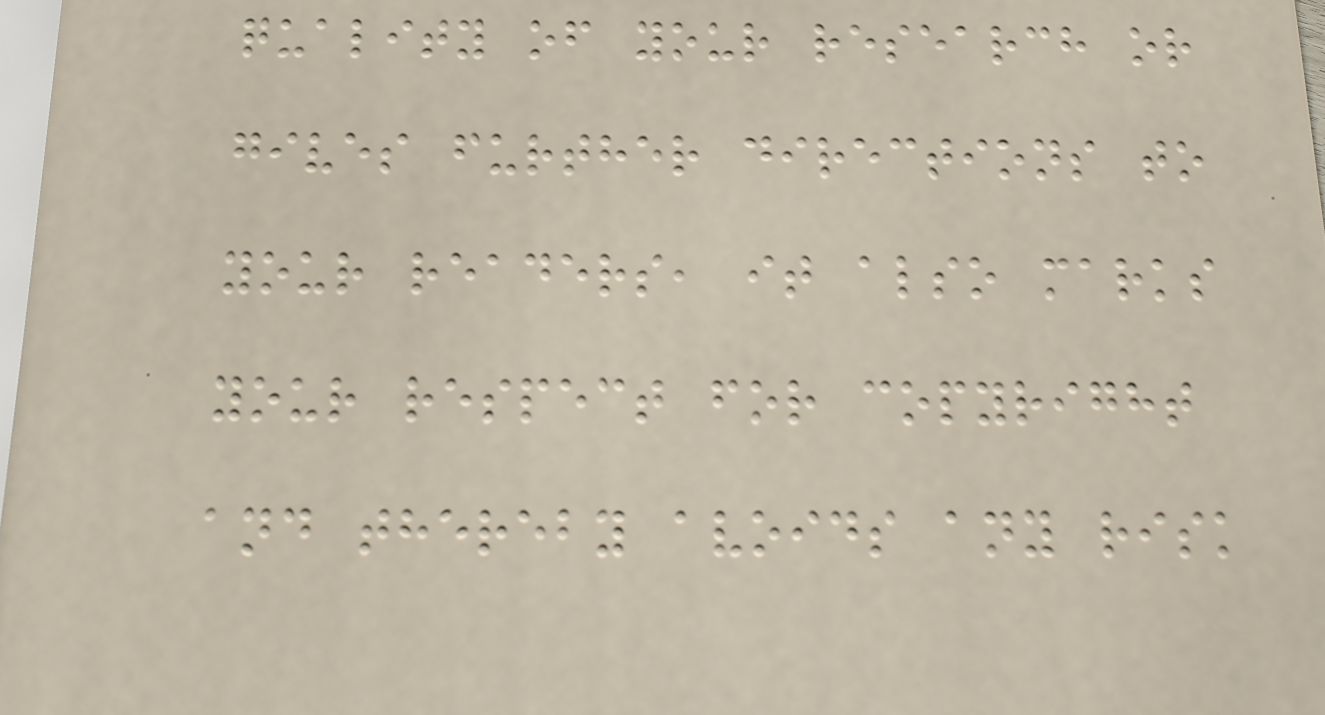quality of your research or
gives further directions to
your readers, it also marks
your respect for copyright
and thereby avoids any risk
